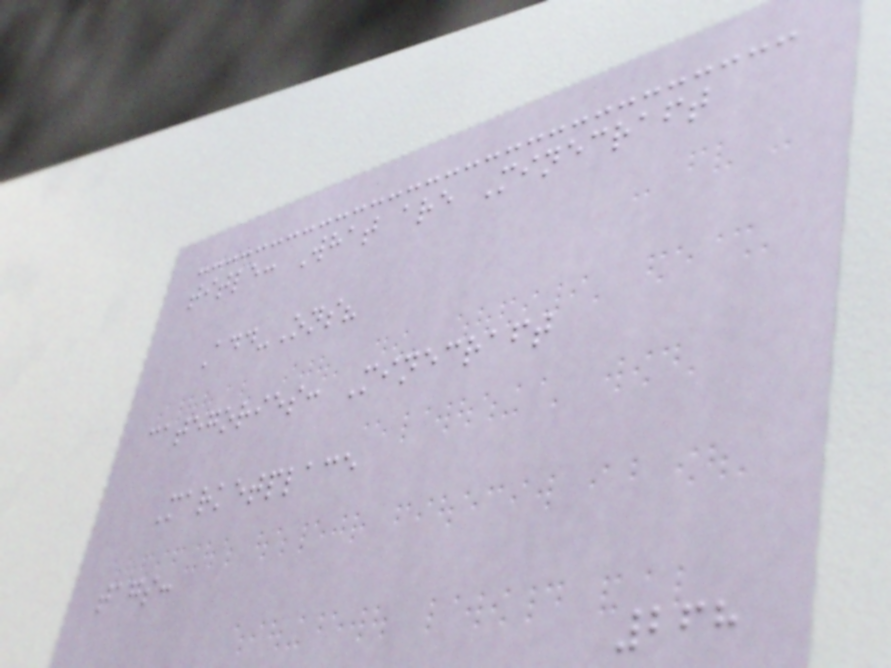title: What are Minecraft
Add-Ons?
categories: Minecraft
Marketplace
tags:
268
